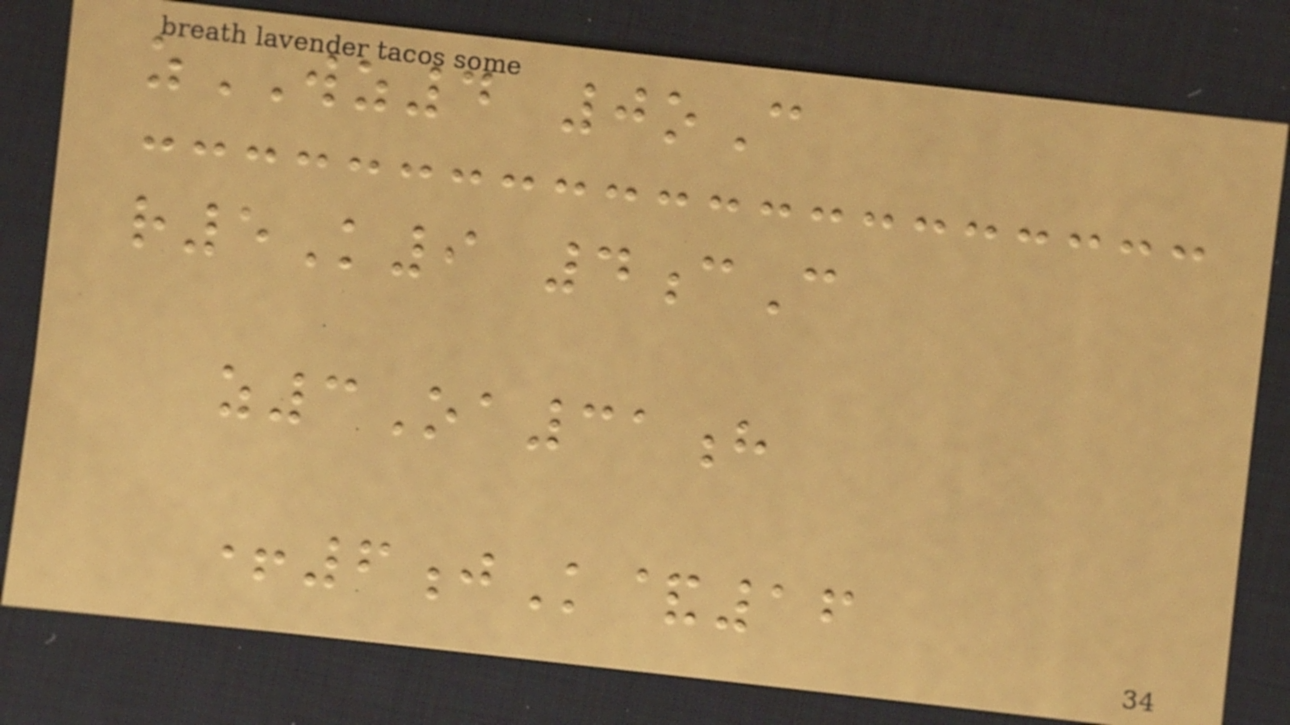zWZ4 0oC
r5K9 4cC
z3Oa31h
+6jK&16
